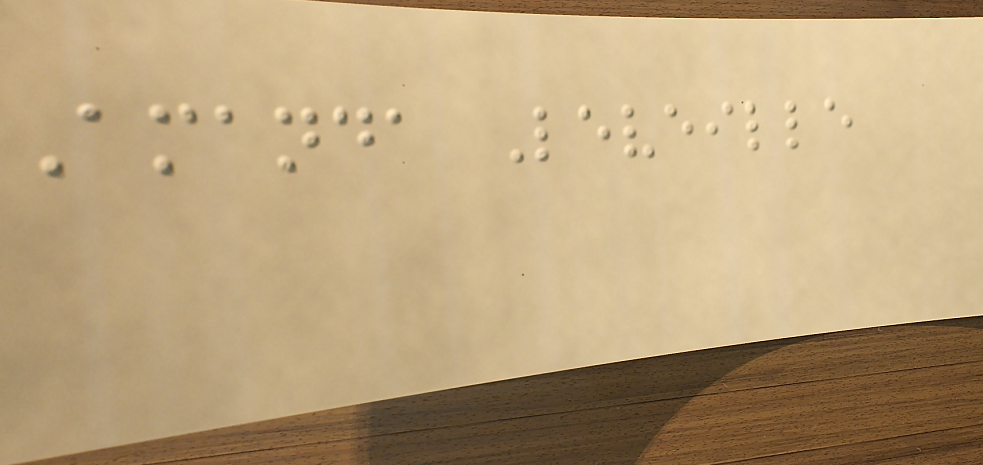Amanda Leveille
